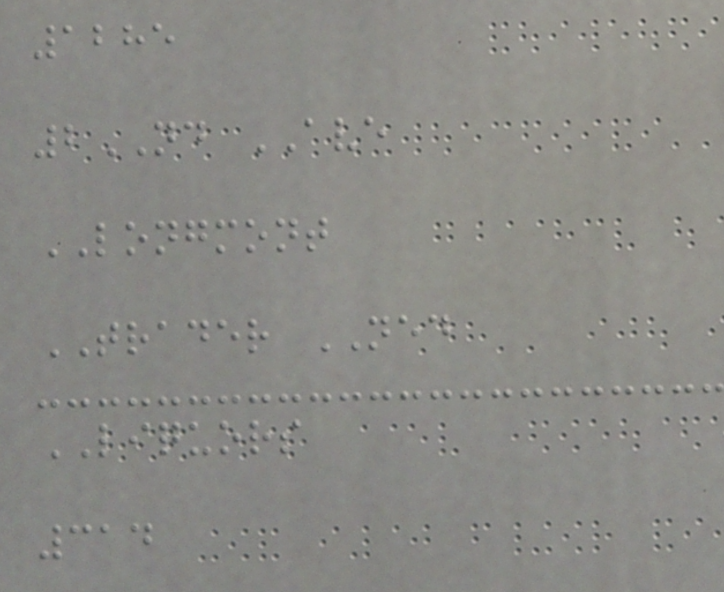1285
2ND AVE
LONGMONT
TRADER NED
LIQUORS
314
